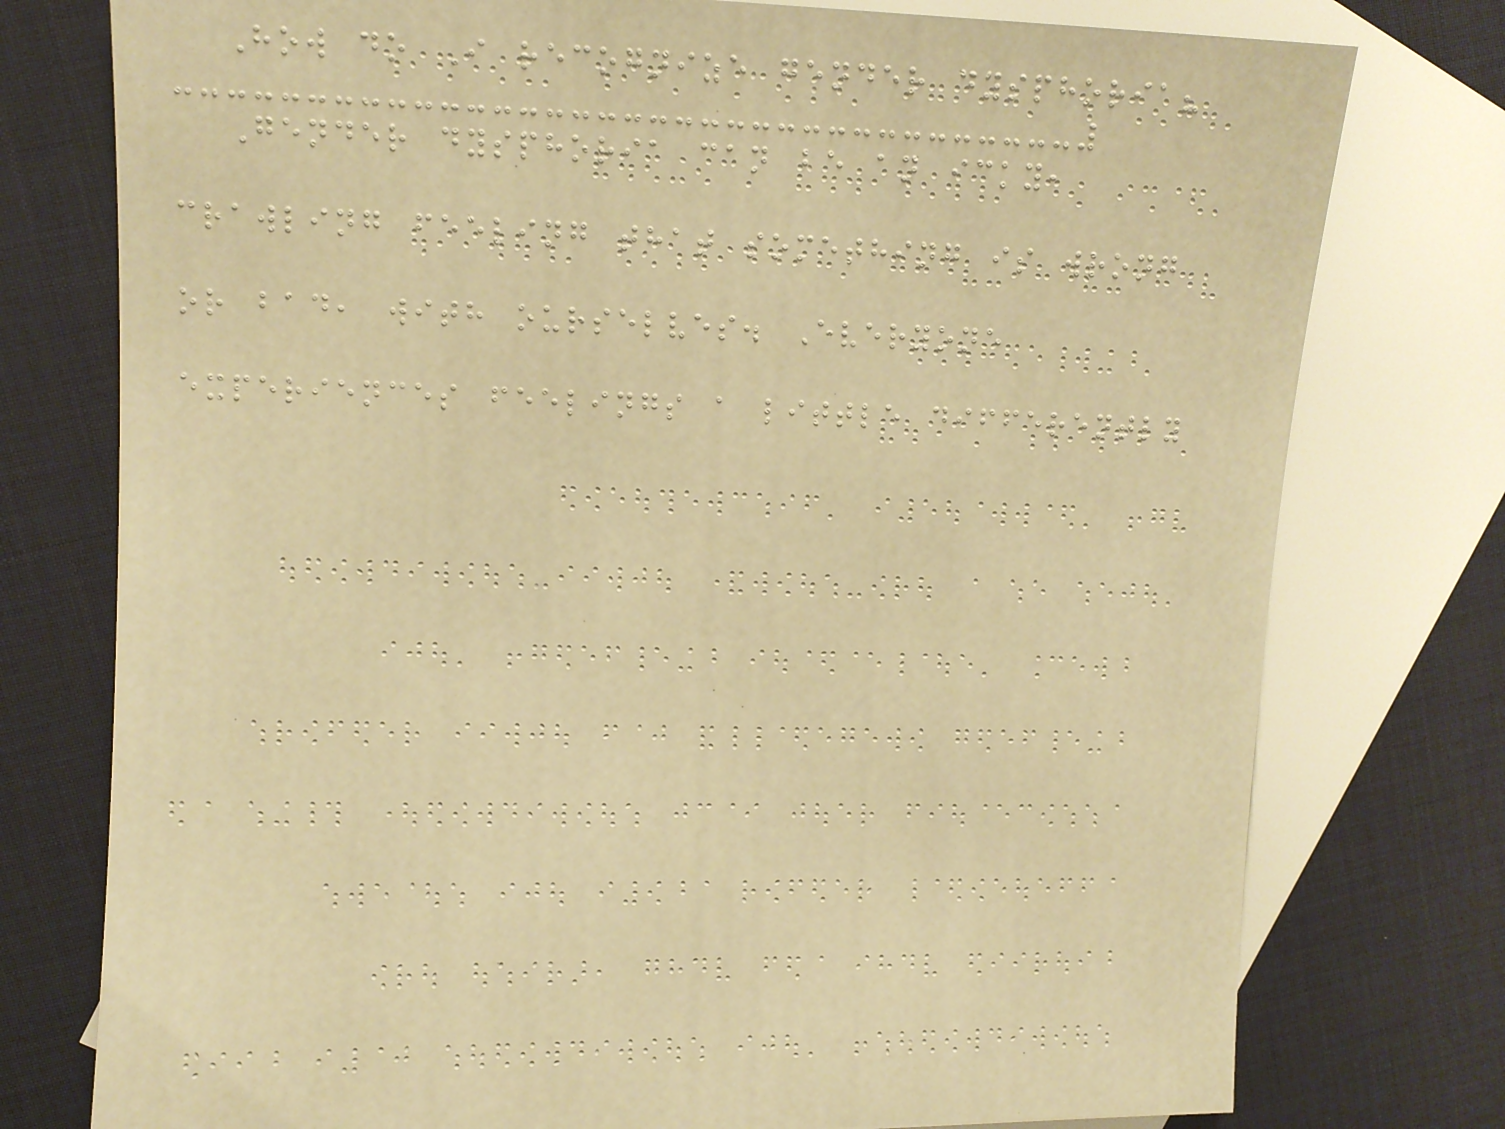How do I recognize gender dysphoria?
Gender dysphoria can be an icky,
crawling feeling that something is wrong
or bad, with ourselves. Everyone
experiences feelings a little differently
